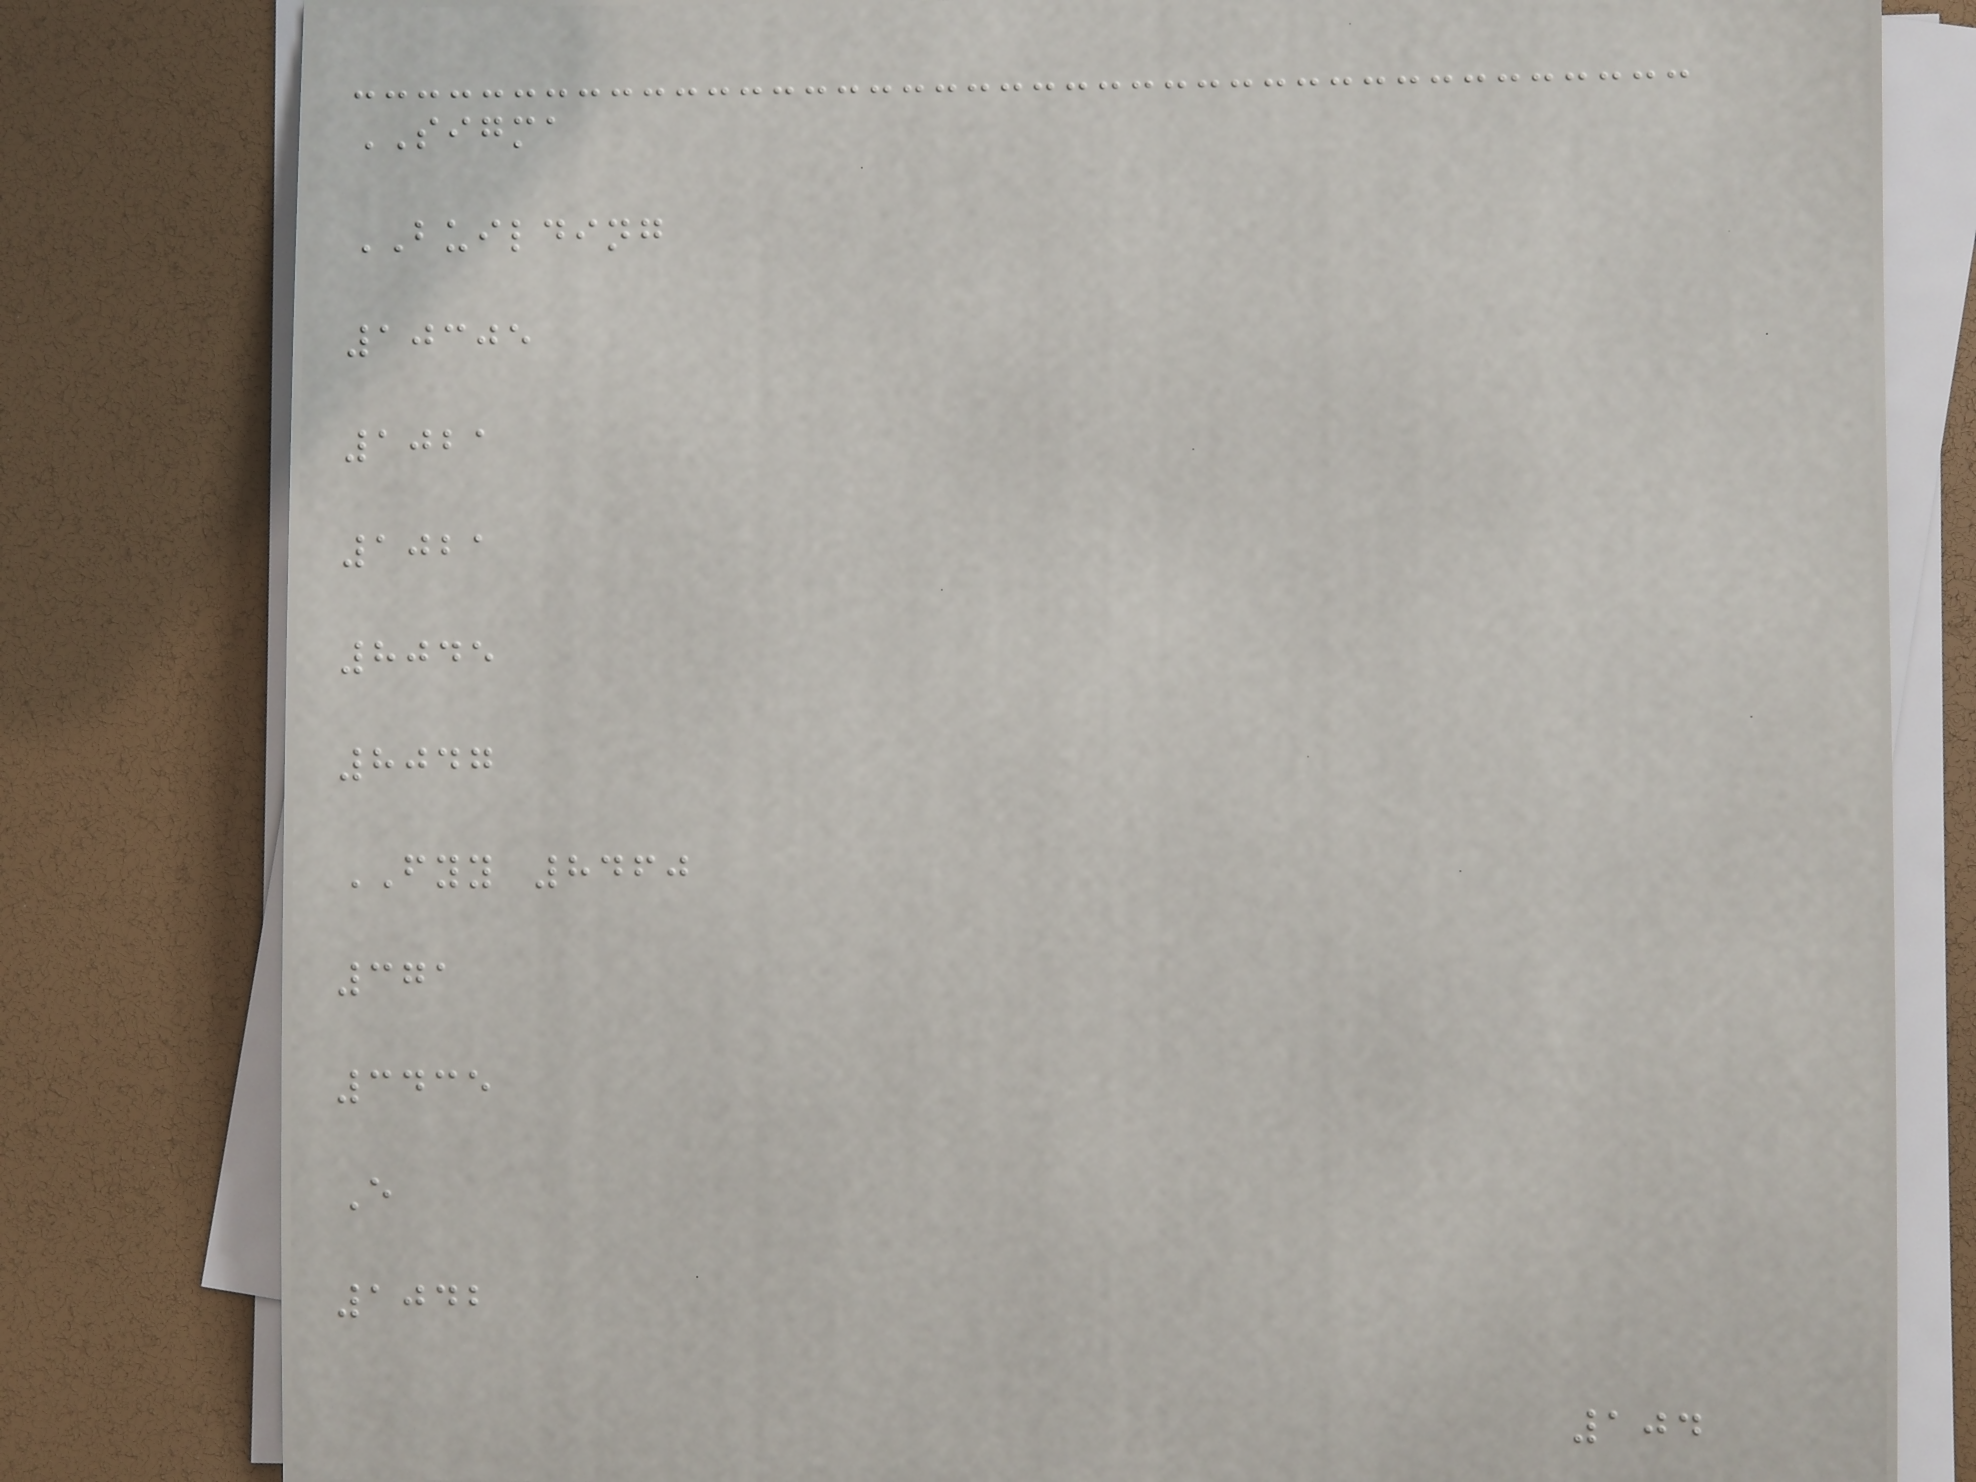SIGMA
BUILDING
10305
1021
1021
8045
8047
FYY 8460
371
3435
E
1042
104
